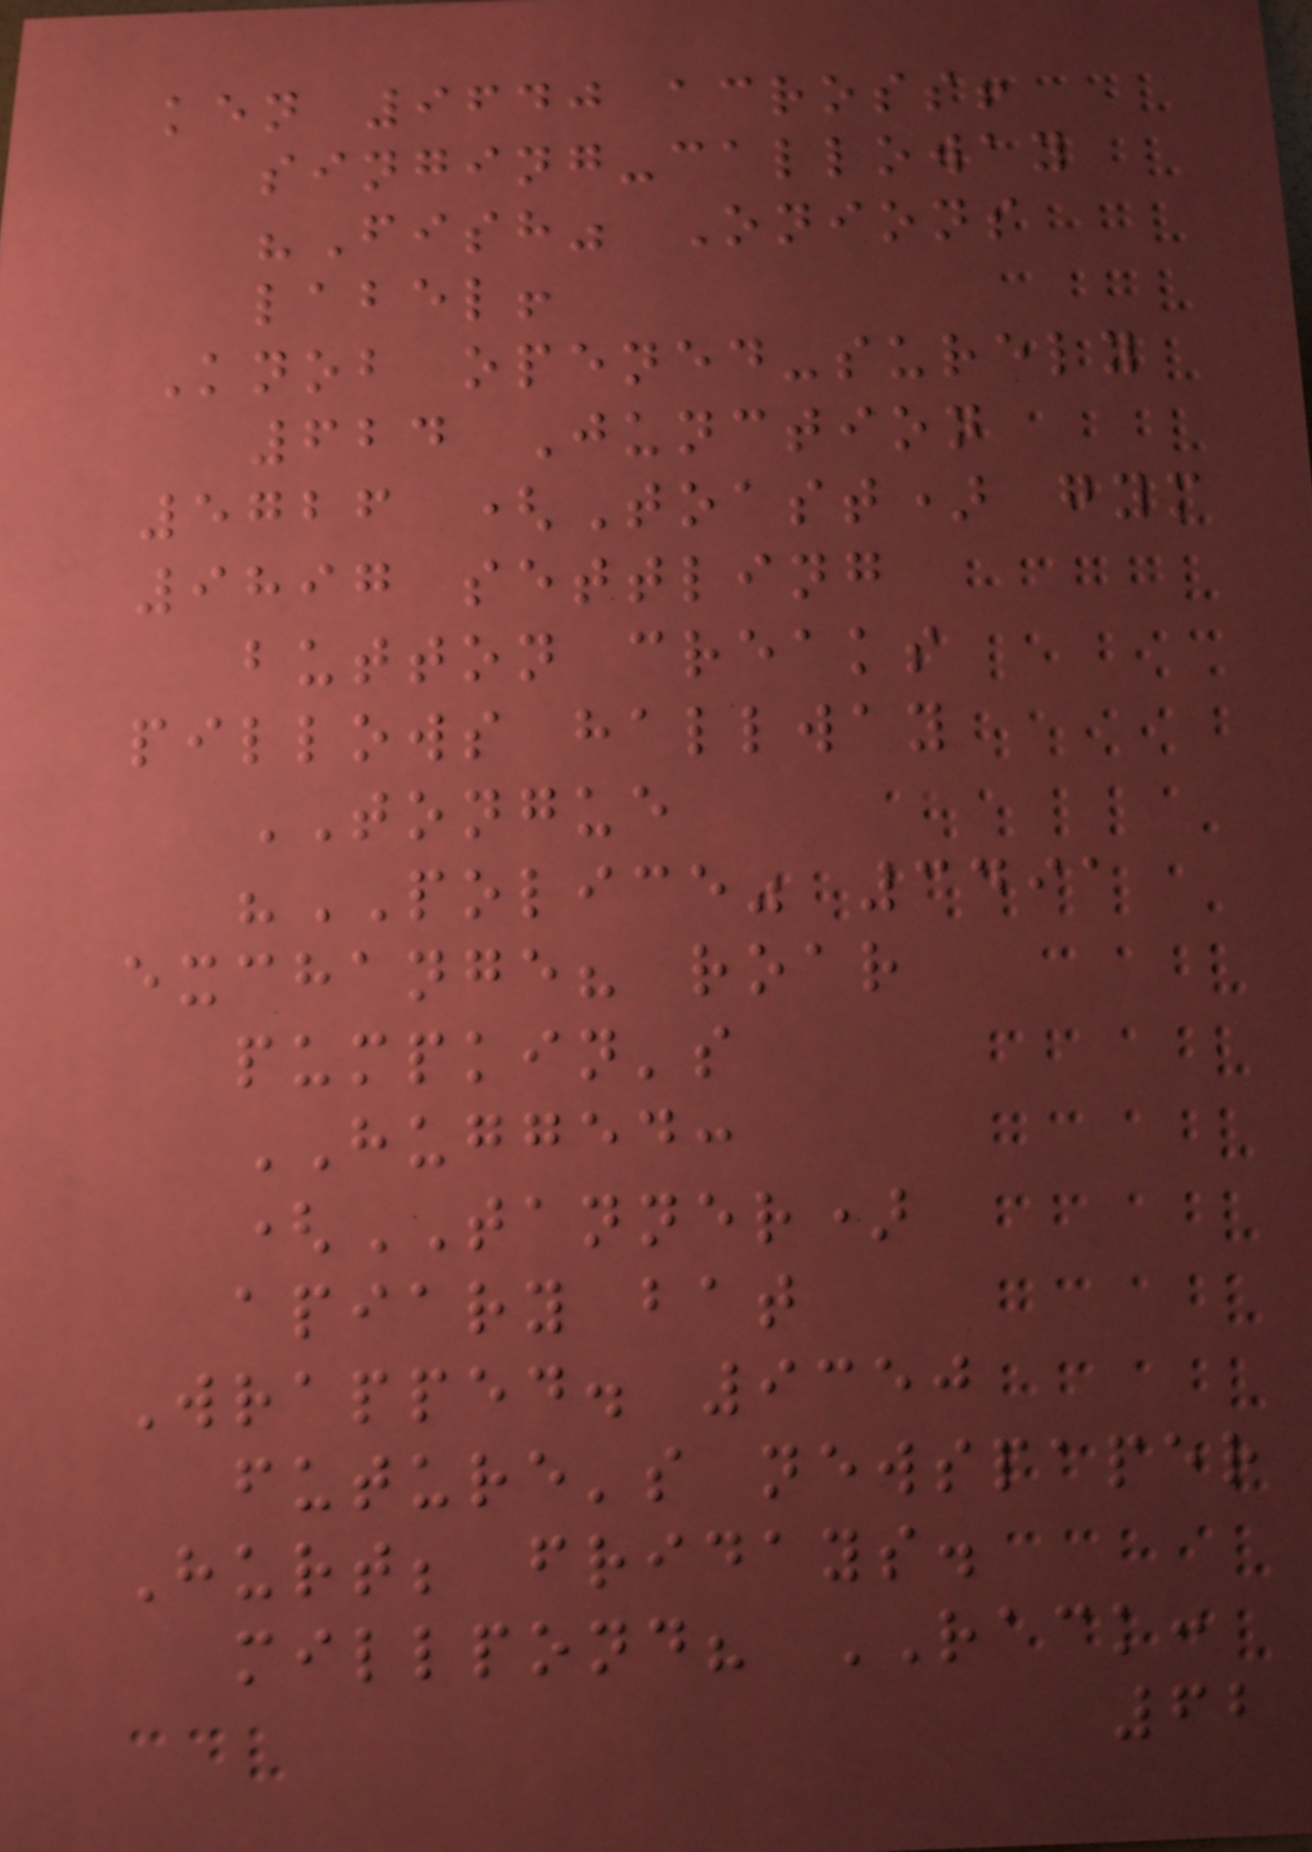ken 9640 across!
singing-calloway
"Fish" Onions
label!
Knob opened-surely
624 Junction
5726 (Toast) gym
9897 settling
button creaks
pillows hallway
TONGUE
"POLICE" 3491
exchange? roar
pumpkin's
HUGGED:
(TANNER)
apiary bat
Wrapped. 9350
future's newspaper
Hurt; fridays.
millpond? RACK:
62
